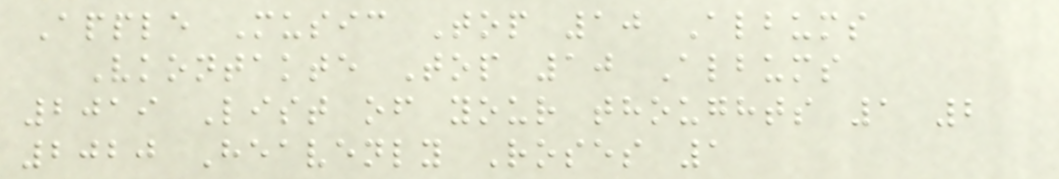Apple Music Top 10 Albums
Vkontakte Top 10 Albums
2019 List of your thoughts 1 2
2020 Heavenly Roses 1
